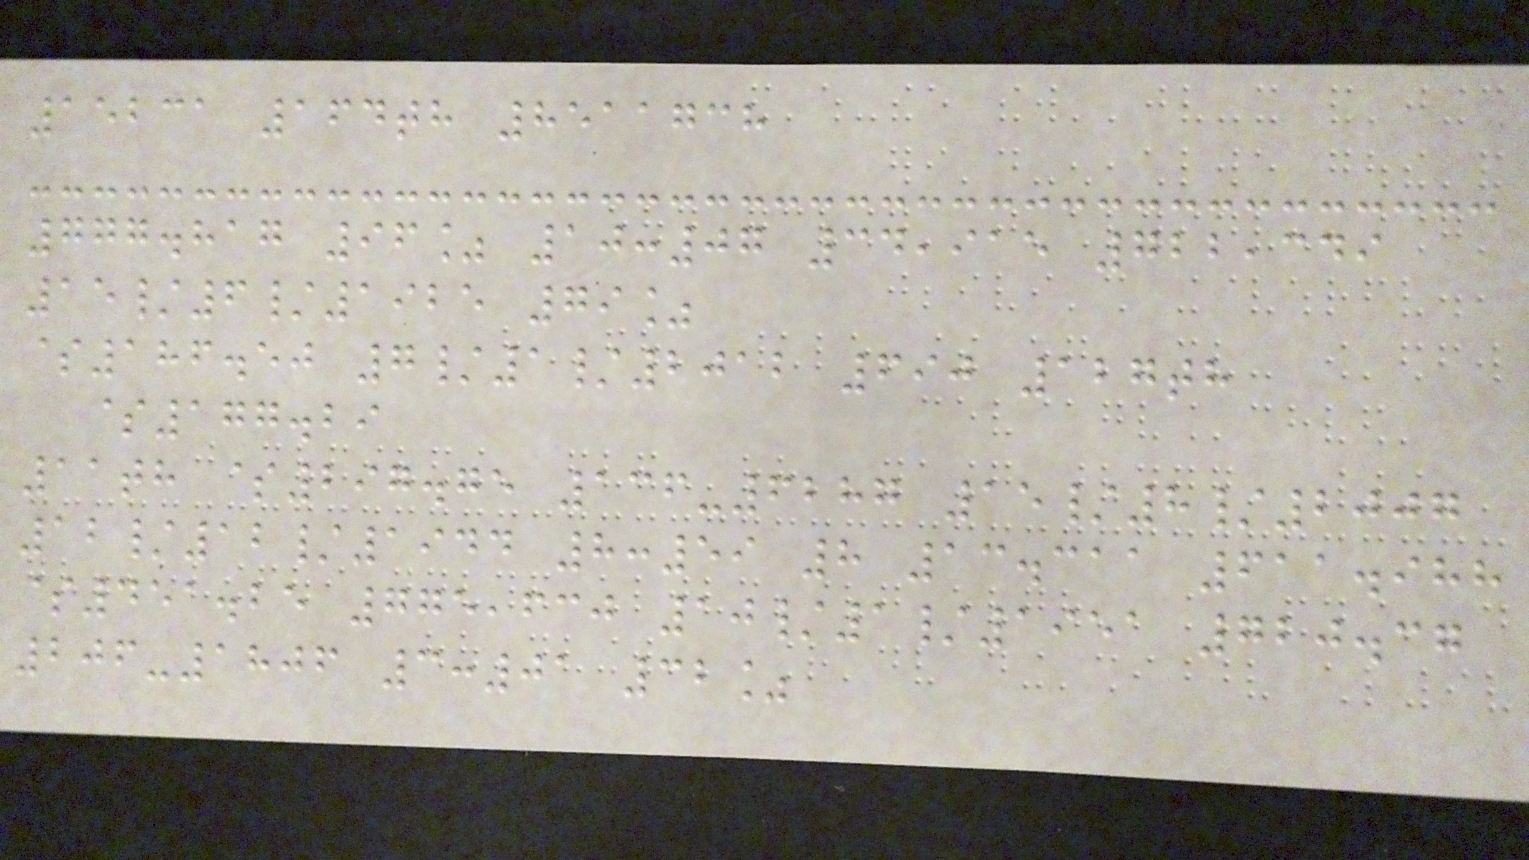15231 164th 8511738
777.817 96% 10:07 34,915 722,349
15/6/1925 79%
$186.50 7/1/2012 690 127th
$177.29
11th $297.75 136-6287 15/8/2007
12/12/1944 8:59 8 13.311 611.988
$451.25 775,630 10/1/1951 720.37
206-1806 3:01 32%
